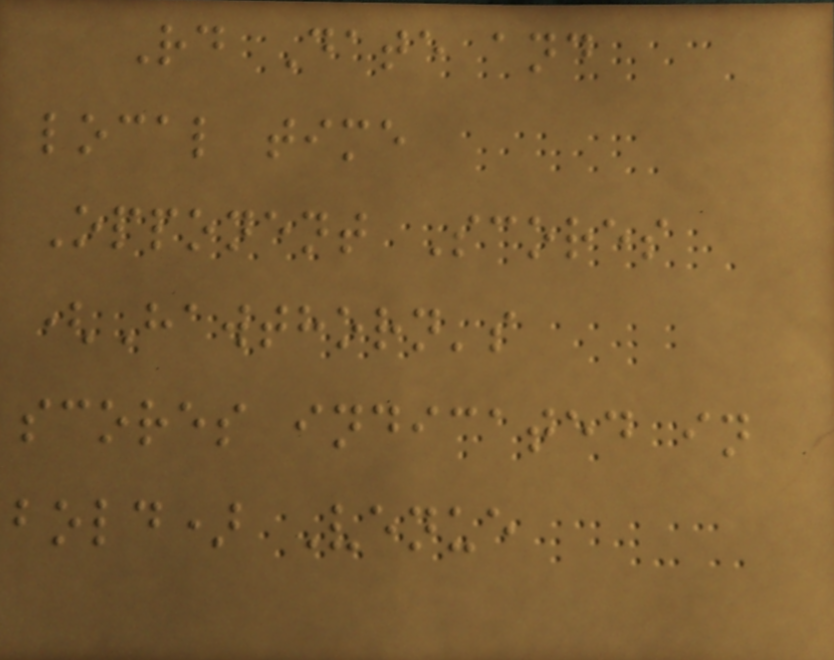Rd Date and
local time
Opponent Scores
(Hawthorn's
scores indicated in
bold) Venue
